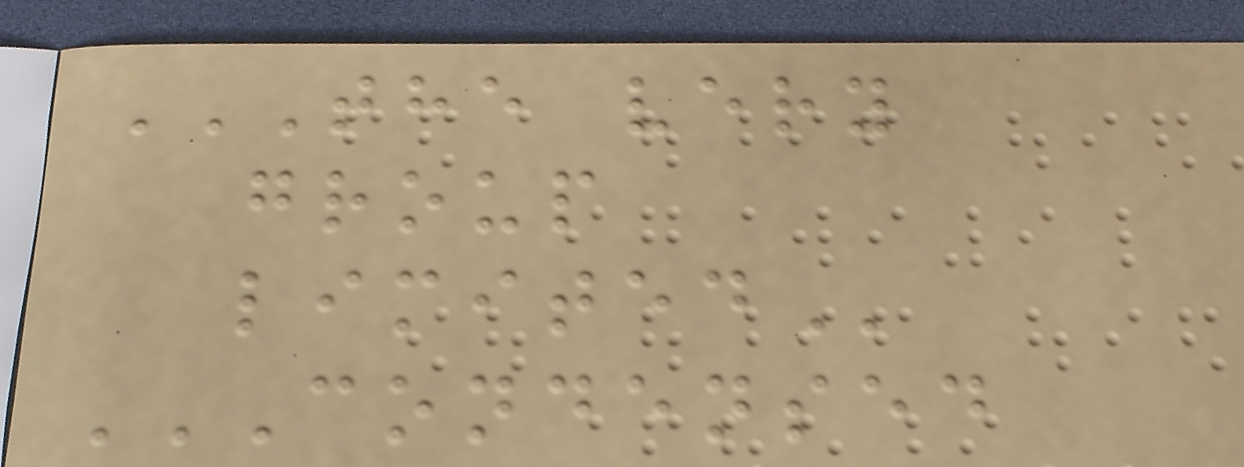THE VERY
GROUP
LIMITED
CONDENSED
